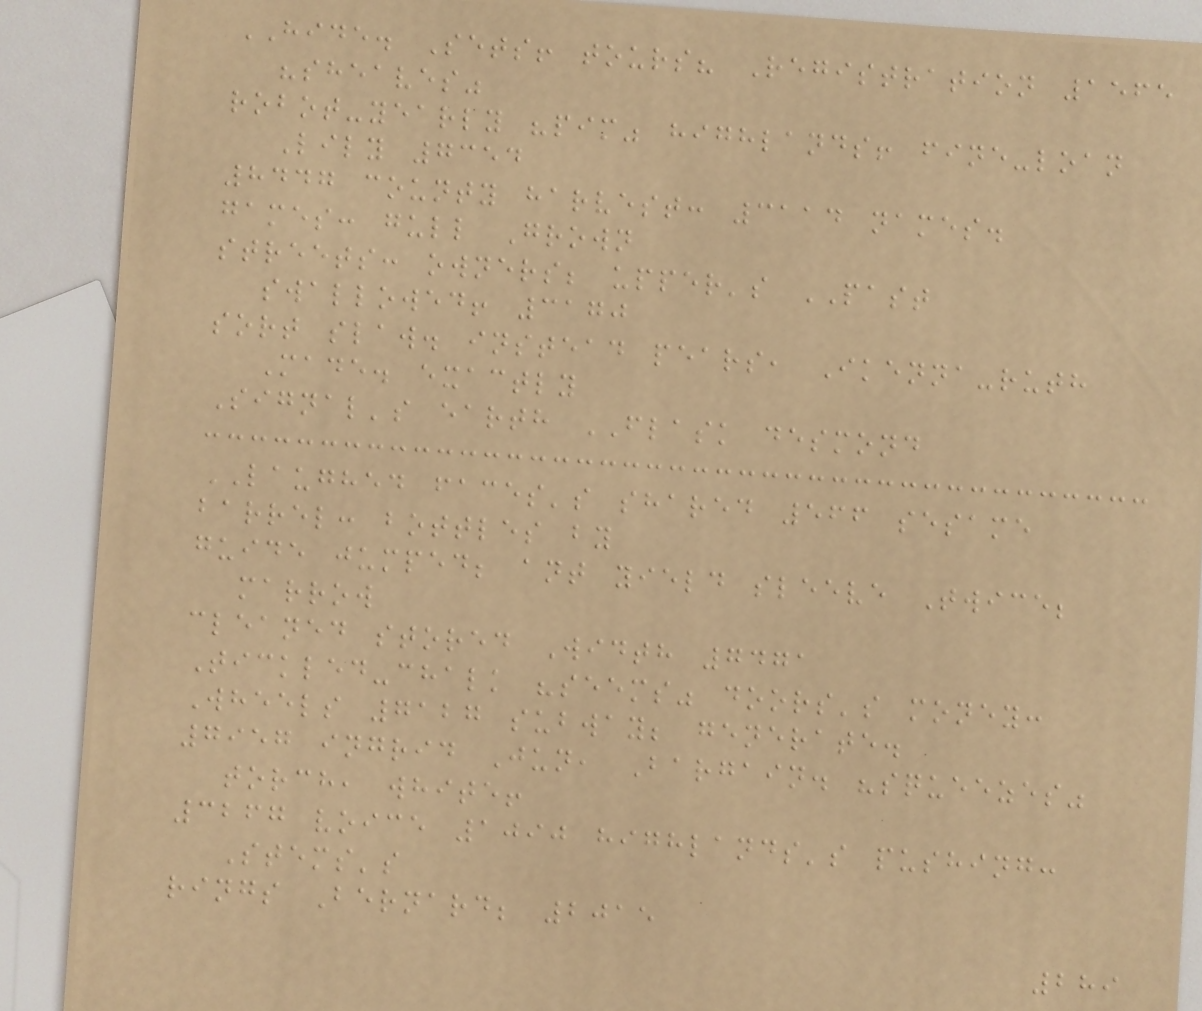HIDE. Sets! tours? Registration 1565
"sheaves"
robot-yearly "pim" highlands! fine-loan
Lily 7354
8447 county harvest: 3114 names.
games: gull Grown
streets: owners; upper's PAST
swallowed! 3170
sort slaw. instead pears, Ikenna-ruth
Made. exactly
Signal's earth FLASK desmond
LAUGHED faces's shared 566 sesame
barrel: bottles by
guide jumped; ant yield sleeve Twice;
marrow
cleaned stored Width 7471
Tickled-chalk "seems" doors's money:
Wheels 7127 subway; generate.
7957 ingrid Jun, Bargain. "squeezes"
torch, white!
3267 voice 1090 highlands's pushing:
Stems's
rings Bernard; 2015
289
